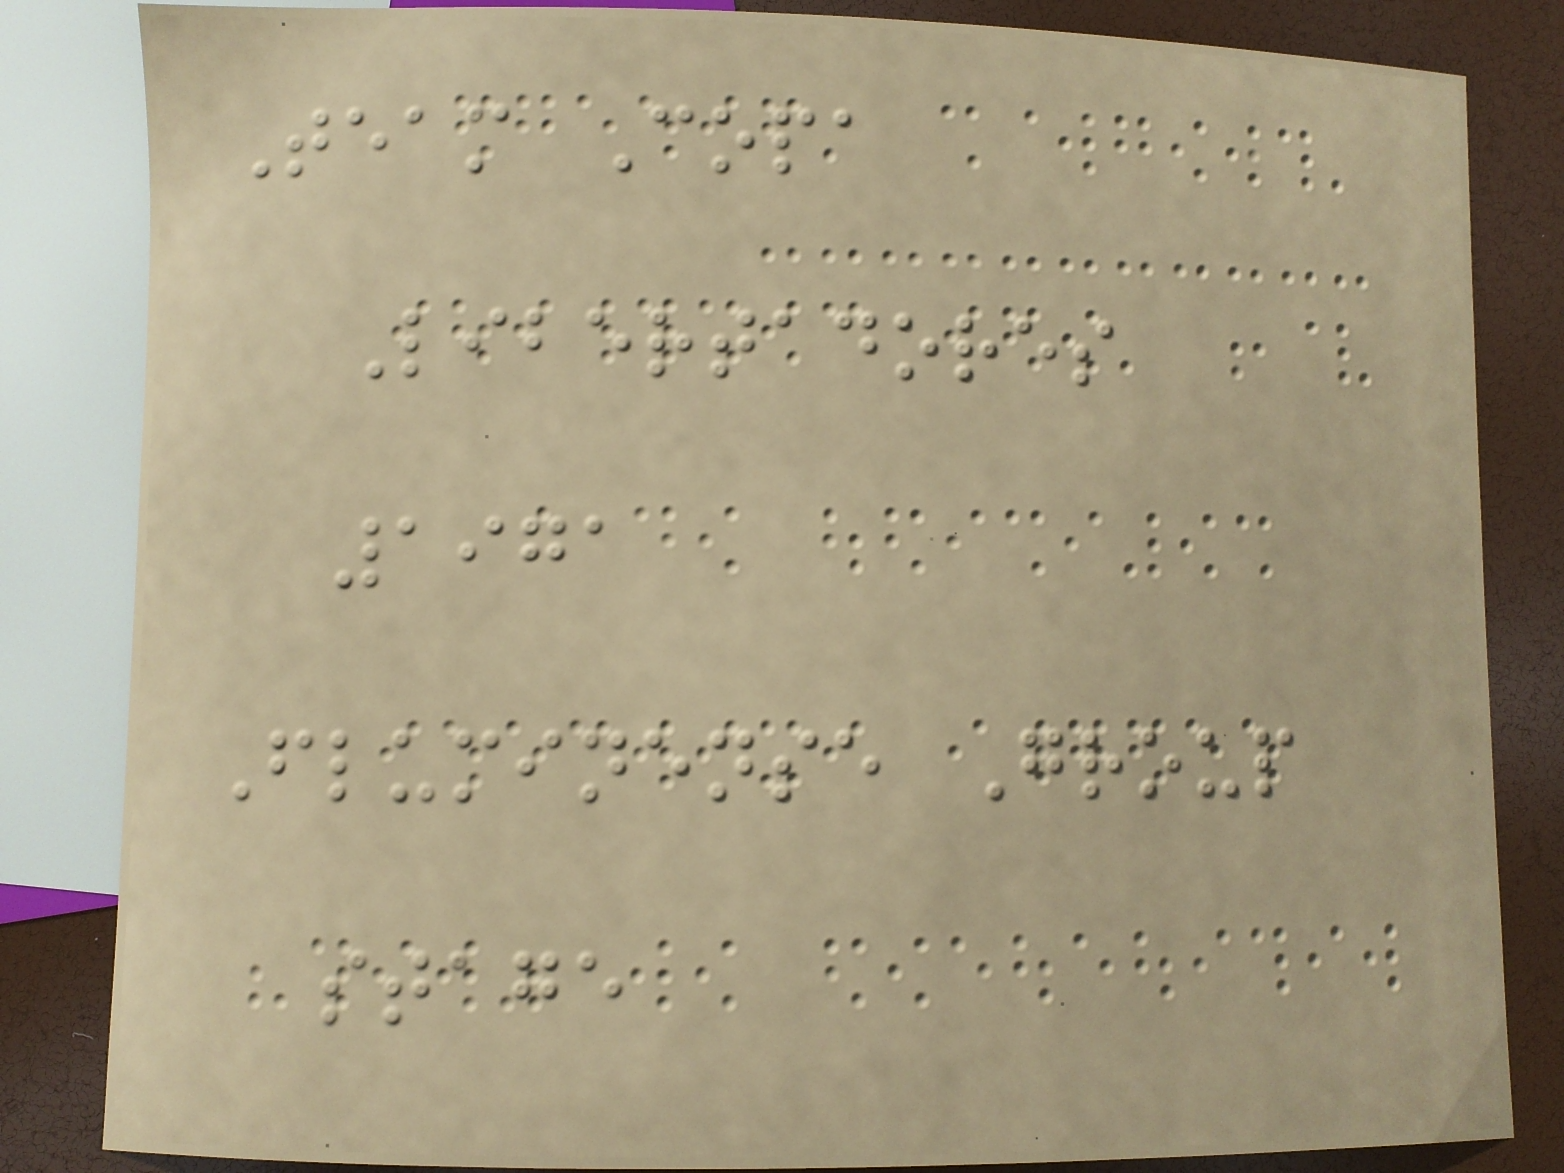Team Copa
Libertadores
1971
Fluminense Group
stage
